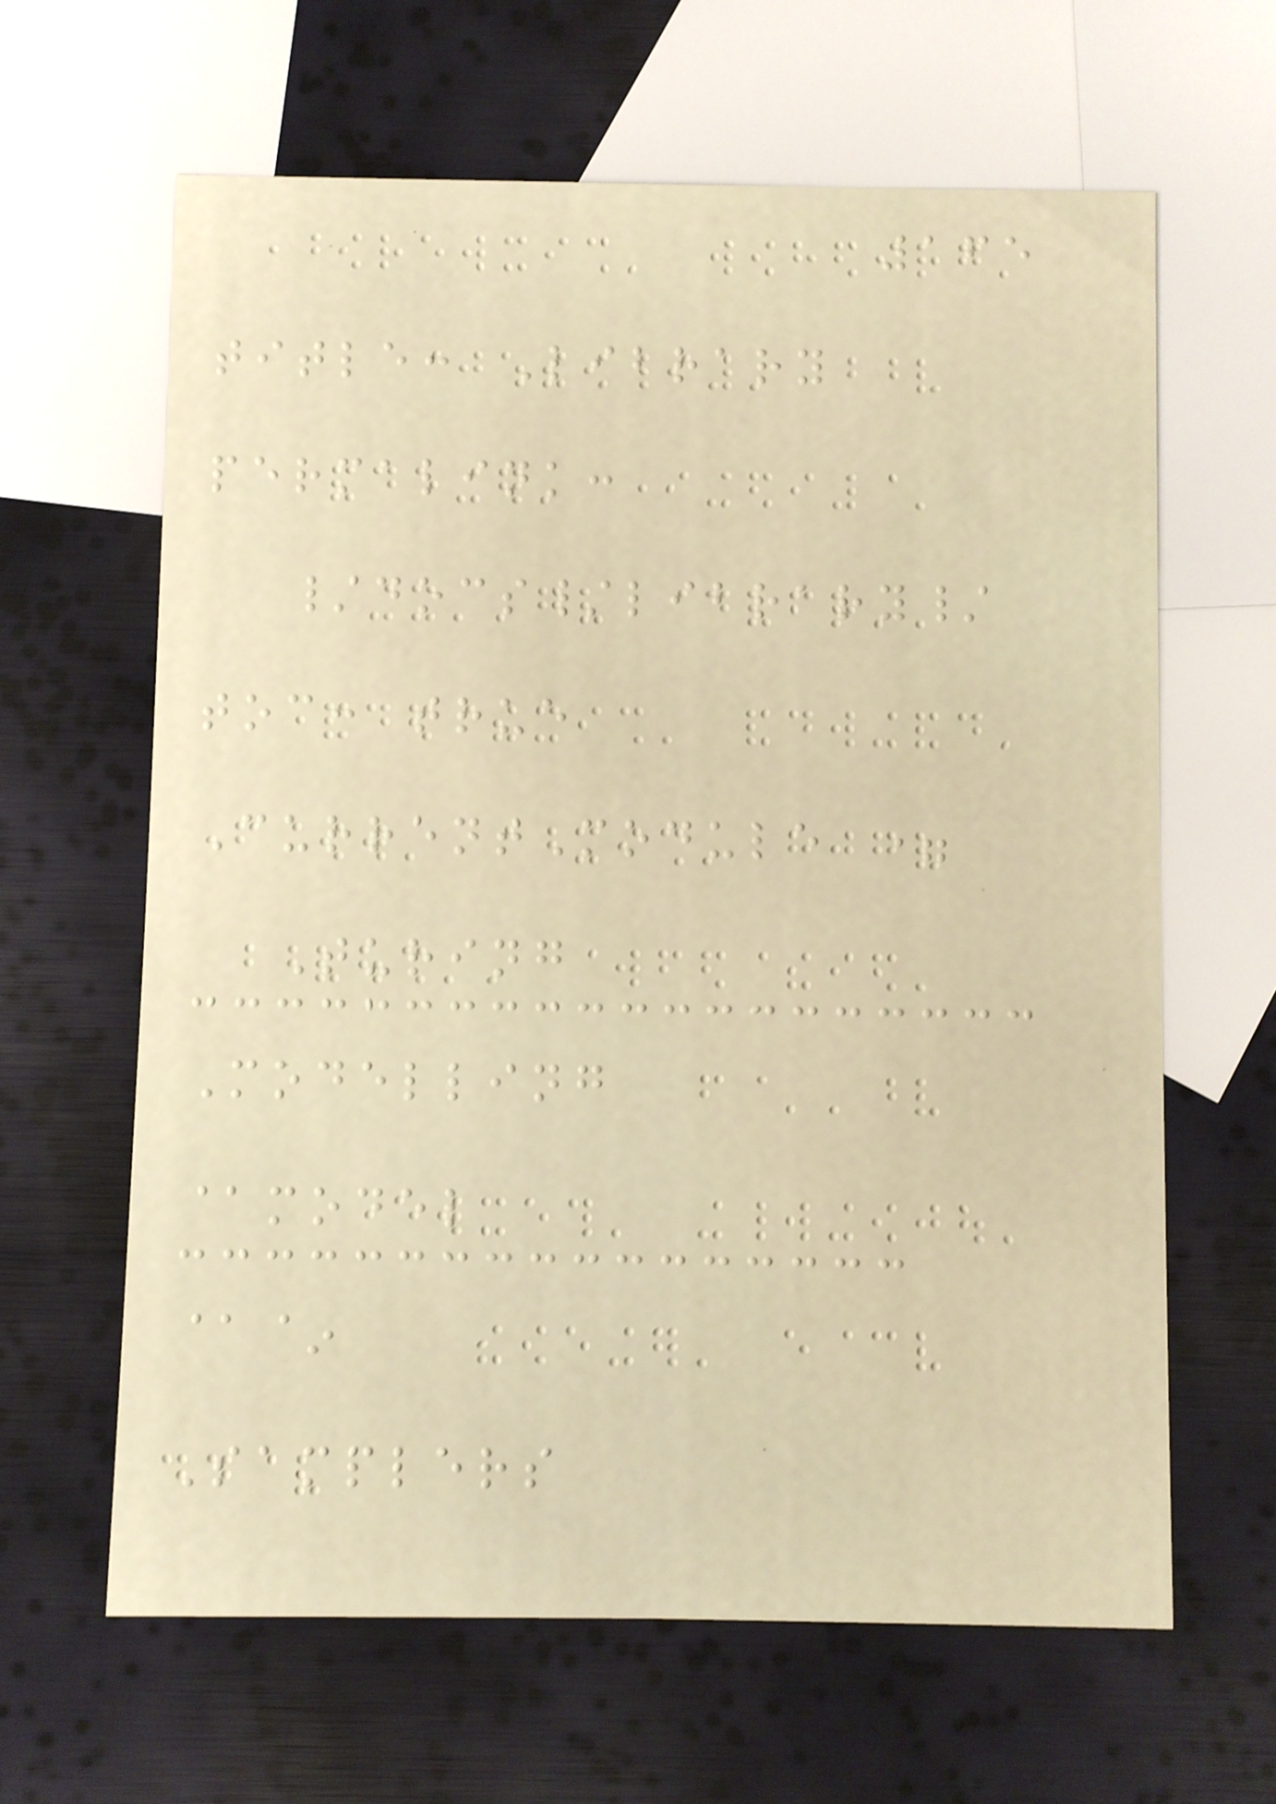165
title: Library
permalink:
/docs/library/
toc: true
CurrentModule =
Turing
Modelling
@model
@~
Samplers
